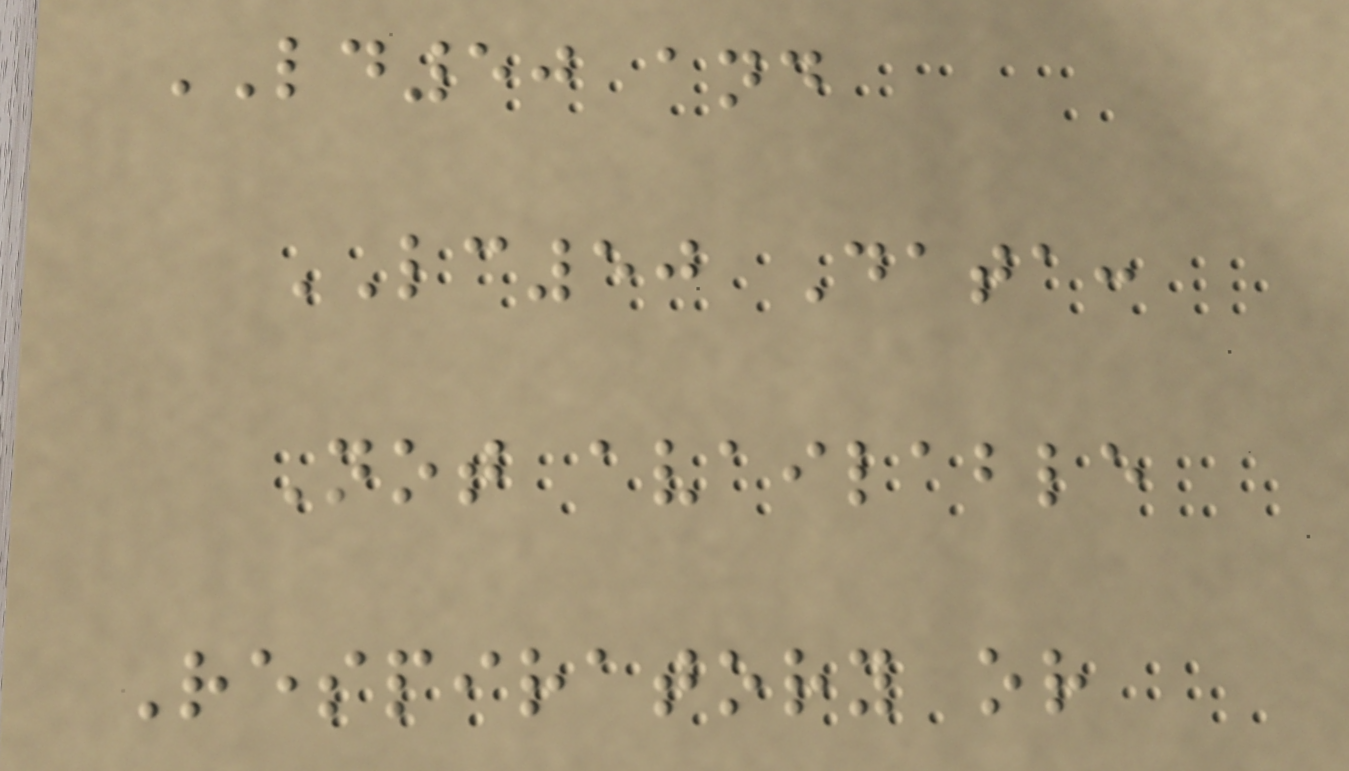LD50 and
LC50 Data:
Not available
Respiratory or
